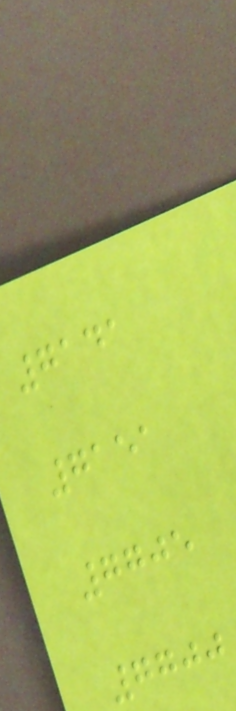7141
7151
7705
7700
